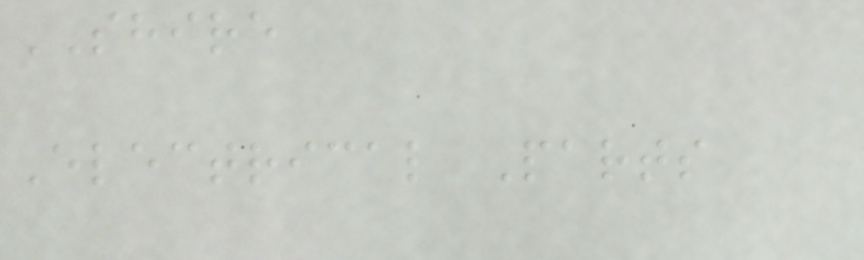SHIRE
Electrical Parts
